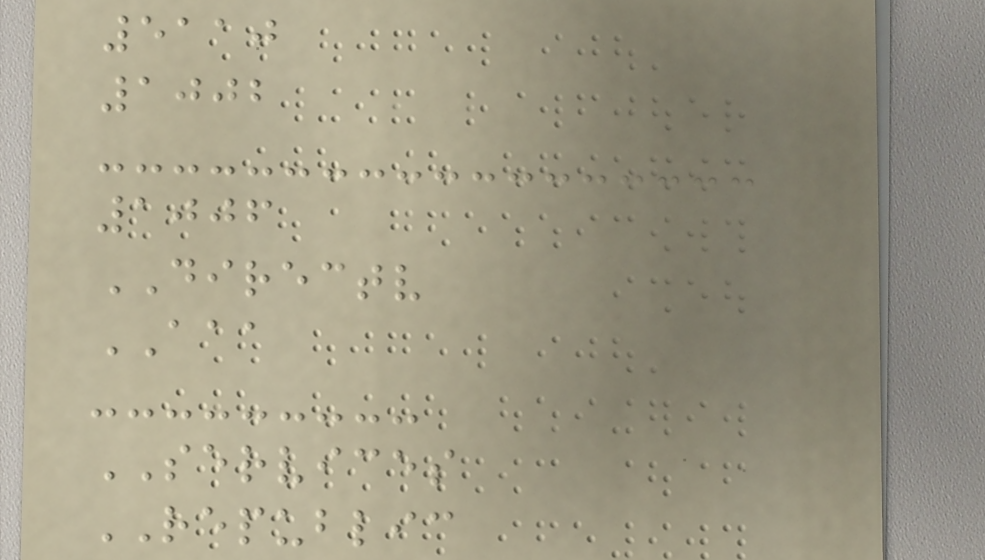5110
1002
1006
DIRECTV
AAA
SERVICES
REPUBLIC
